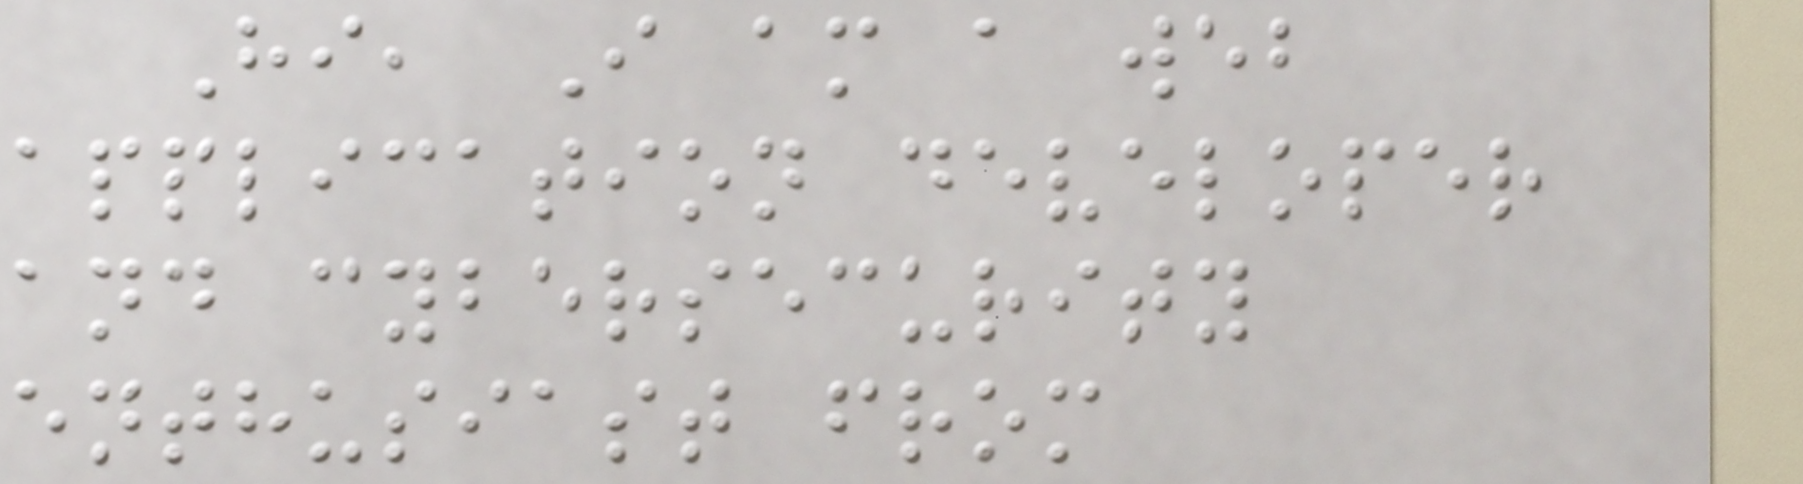Hi, I am a web
application developer
and cybersecurity
enthusiast from
